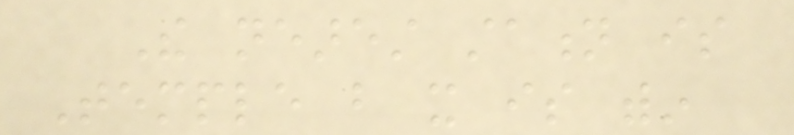The nearest station is
Temple but it is within
